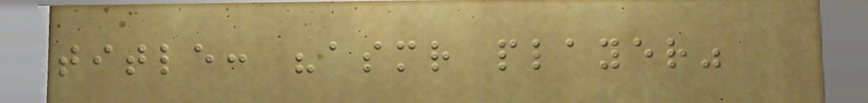title: "asmr player"
